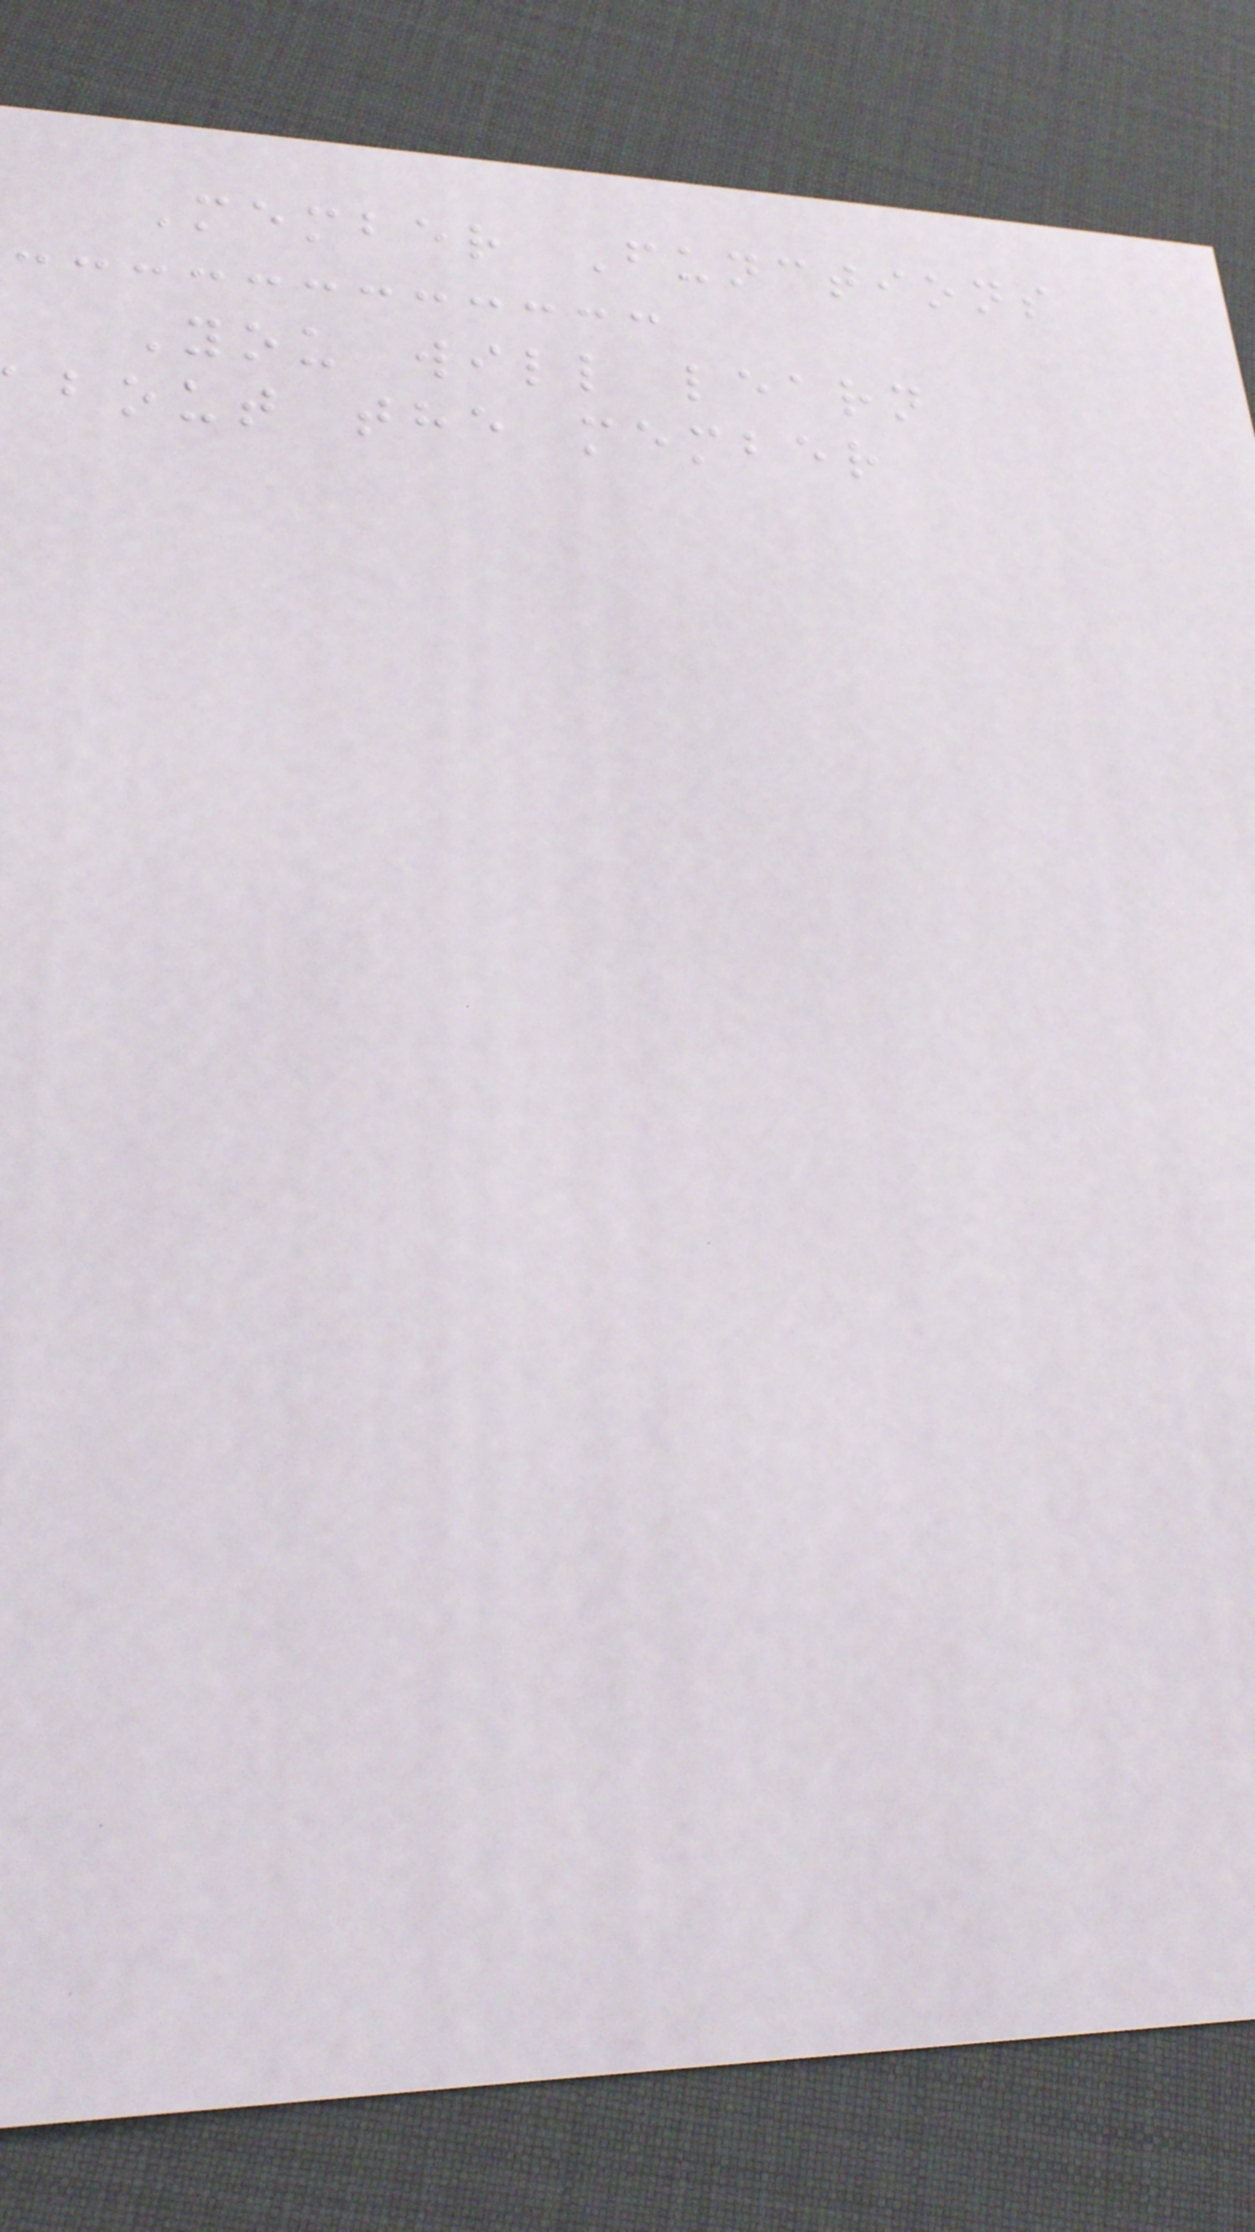Member Functions
You will learn
bout the member
